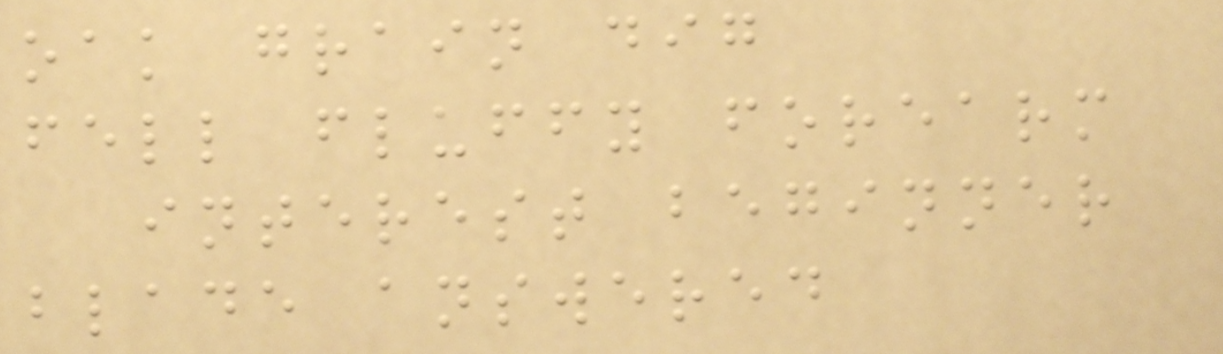oak grain dig
fell fluffy forearm
interest beginner
blade answered
